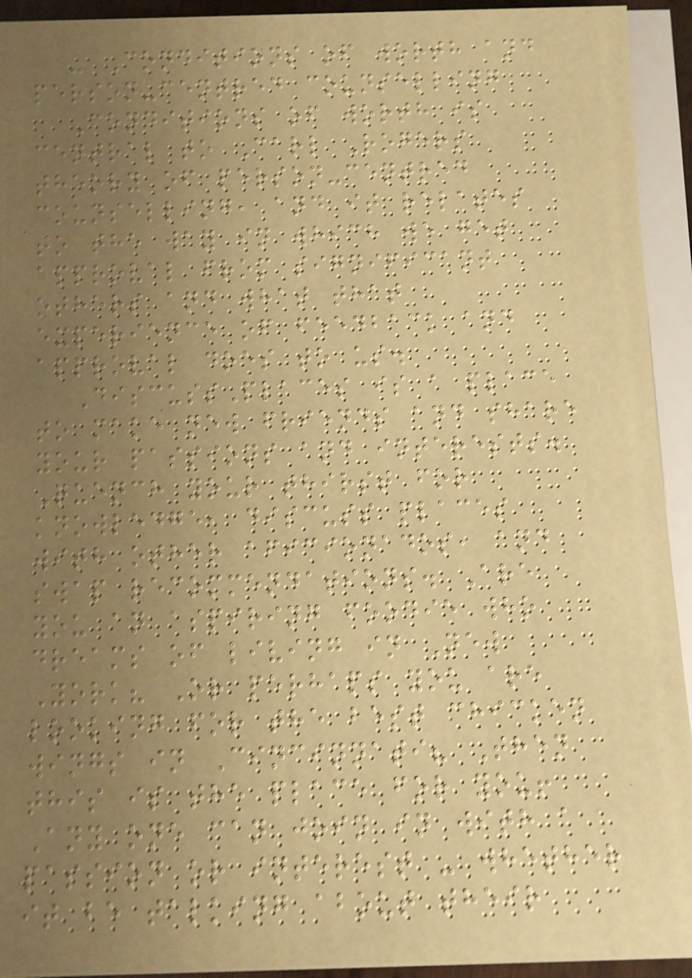- Conditions of worth and
person-centred counselling
Conditions of worth is
central to Carl Rogers
theory of person-centred
counselling, and it relates
to the way in which we get
approval from significant
others and what that
experience of feedback and
approval does to us.
DiscussPlaces is a place
to make new friends and share
your passions and interests.
Quench your thirst for
knowledge, discuss places
with other aficionados, and
swap recommendations. Are
you an aspiring foodie who
dreams of living in New
York? Or perhaps you are
looking for the best chicken
wings in Cincinnati? Then
this is the place for you!
Any one can join in with a
passion or interest - whether
it be talking about their
